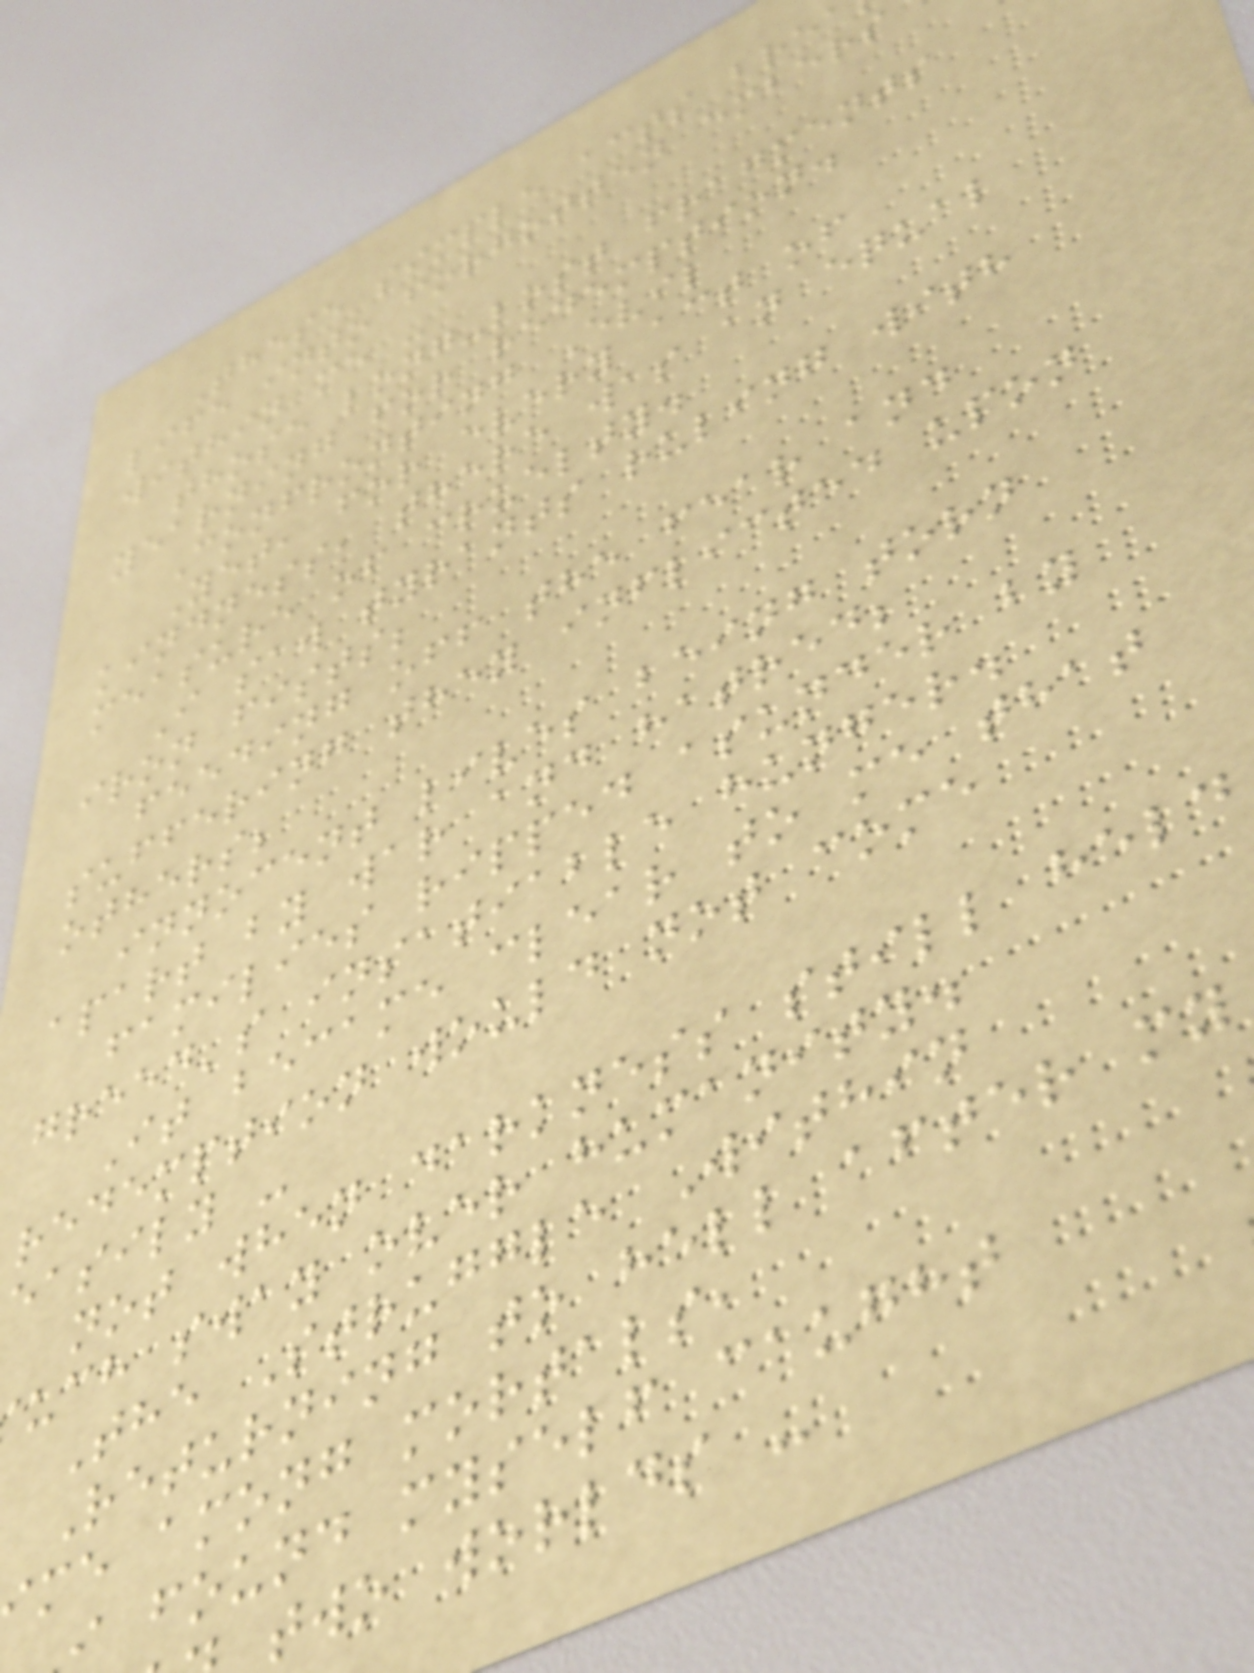These simple acts bre
life into forgotten embers
within me -
those long-lost fragments
yearning for redemption.
Confronting Evil
Yet, for every act of
kindness, there was an equal
measure of cruelty.
I saw tyrants ruling with
iron fists;
feeding off the fear and
suffering they inflicted upon
others;
innocent lives being torn
apart by war and hatred;
families ripped asunder by
greed's insatiable hunger.
It became clear to me that
redemption would not come
easily -
not when darkness still held
uch sway over humanity.
The Struggle Within
Returning to hell after my
me among mortals,
found myself caught
two worlds -
